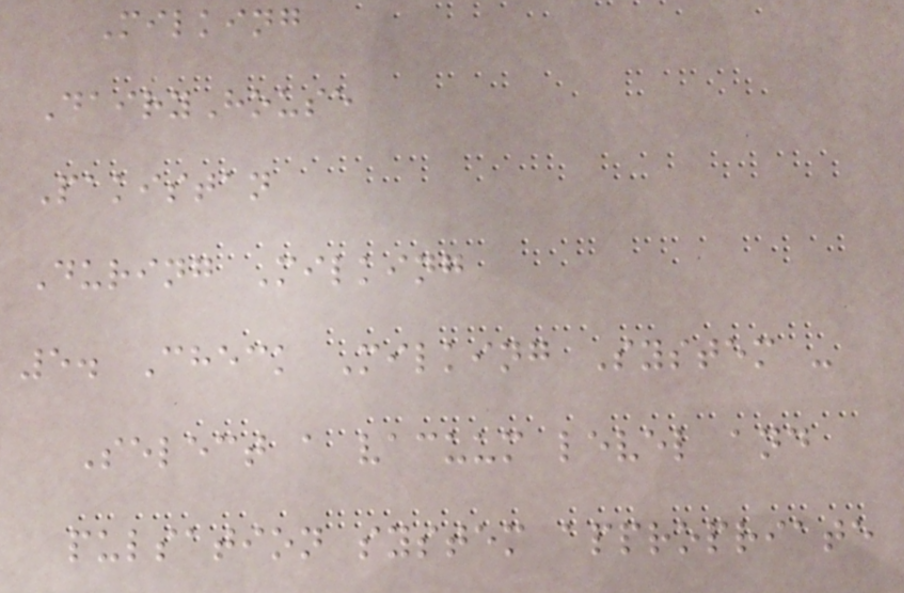Milking
DairyHouse
Pakistan
During Milking
5. Check Milking System -
Select a vacuum level and
pulsation system appropriate
